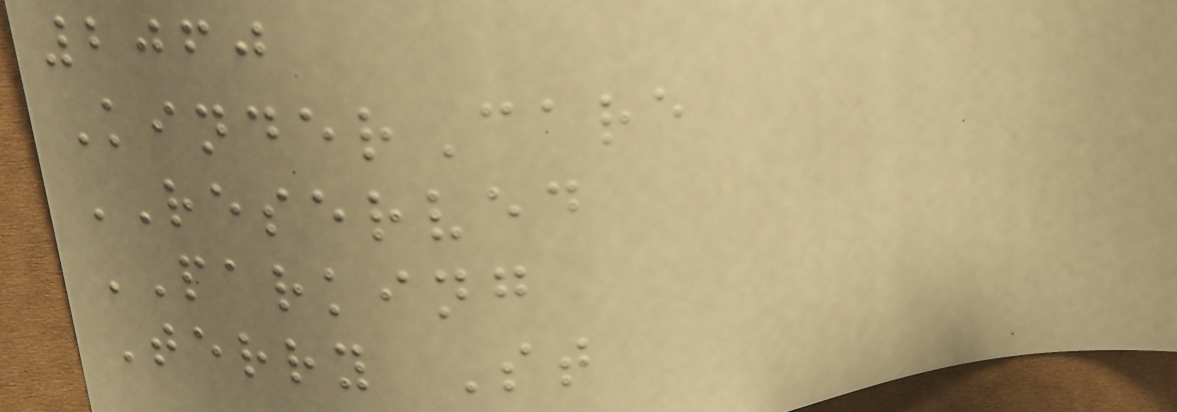2060
KinderCare
RESERVED
PARKING
Terry St
